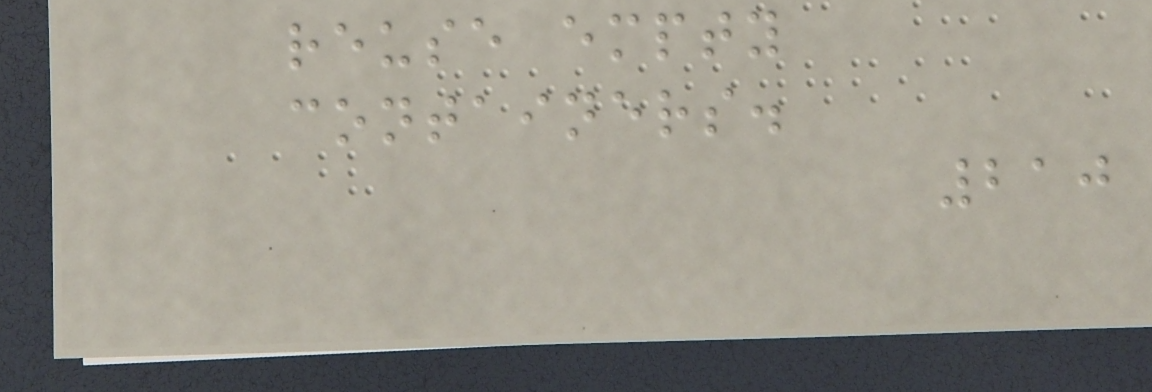reuse empty
containers.
210
